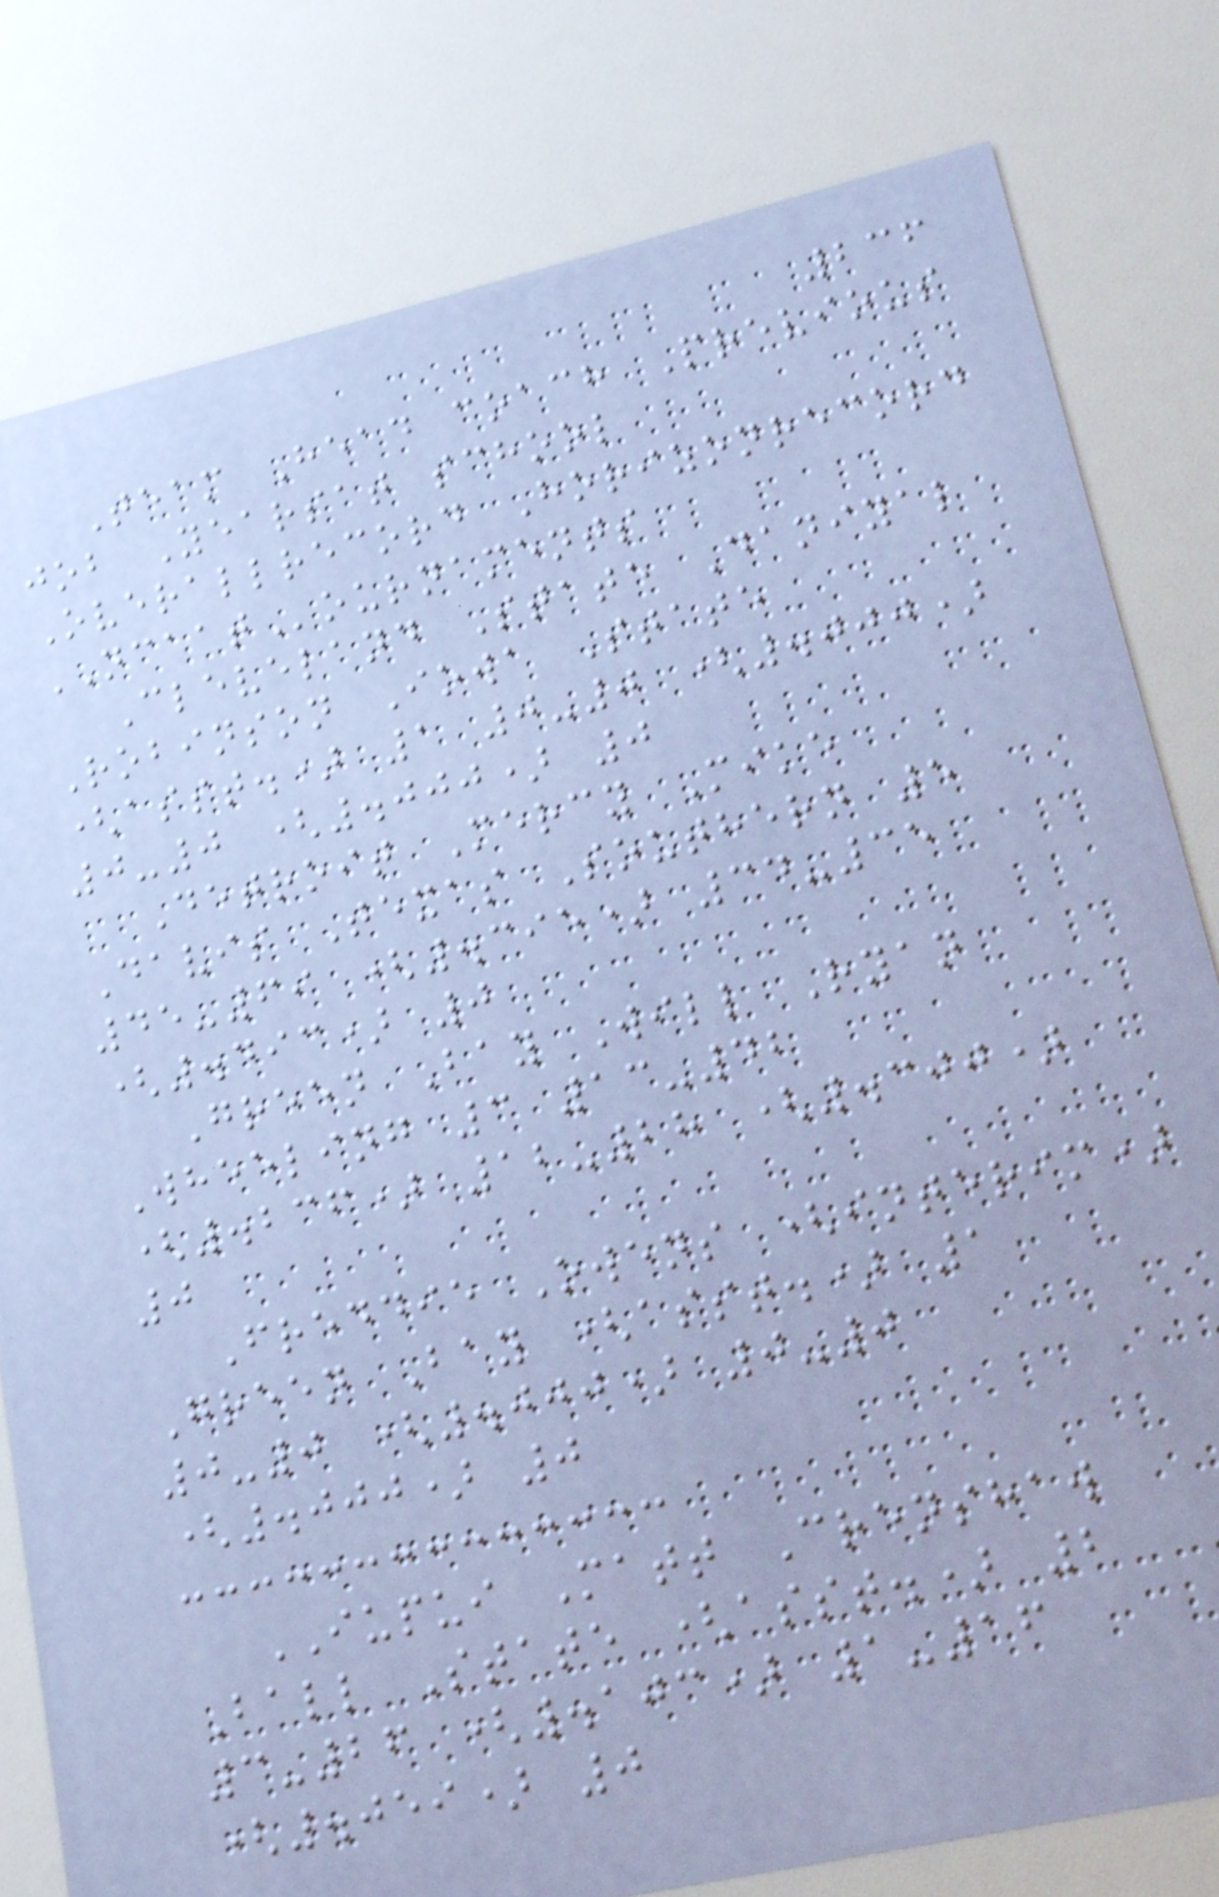236
Team Head coach Previous
job Yearsat school
Overallrecord Horizonrecord
NCAATournaments
Cleveland State Daniyal
Robinson Iowa State
(asst.) 1 0-0 (.000)
0-0 (.000) 0
Detroit Mercy Mike
Davis Texas Southern 5
45-69 (.395) 34-35
(.493) 0
Green Bay Will Ryan
Wheeling 3 13-42
(.236) 12-28 (.300)
0
Freddie Owens (interim)
Green Bay (asst.) 1
0-0 (.000) 0-0
(.000) 0
IUPUI Matt Crenshaw
Ball State (asst.) 2
3-26 (.103) 1-16
(.059) 0
